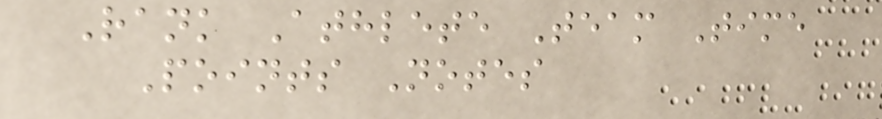Rank Athlete Team Time
Points Notes
